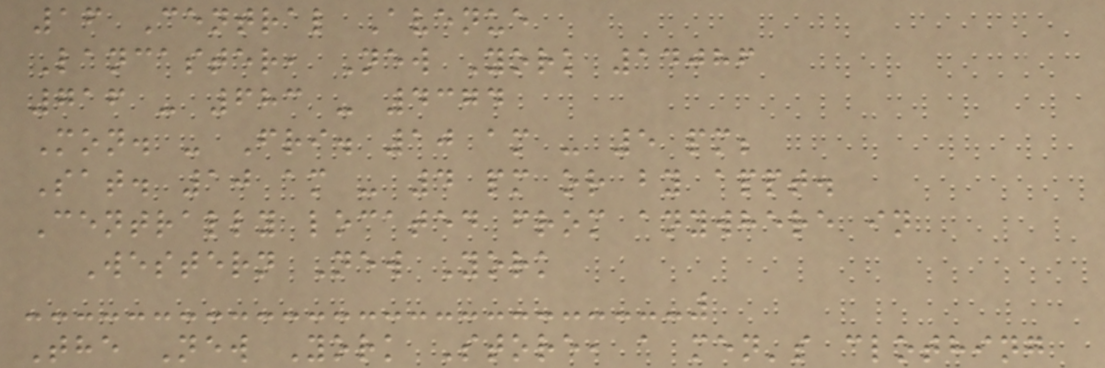16 Central Avenue
Lancaster, New York 14086
716 - 683 - 4374
Mon. - Fri. 10 am - 5 pm;
Sat. 10 am - 4 pm or by appt.
Centrally located from anywhere in
Western New York
The New York Store, a men's clothing
